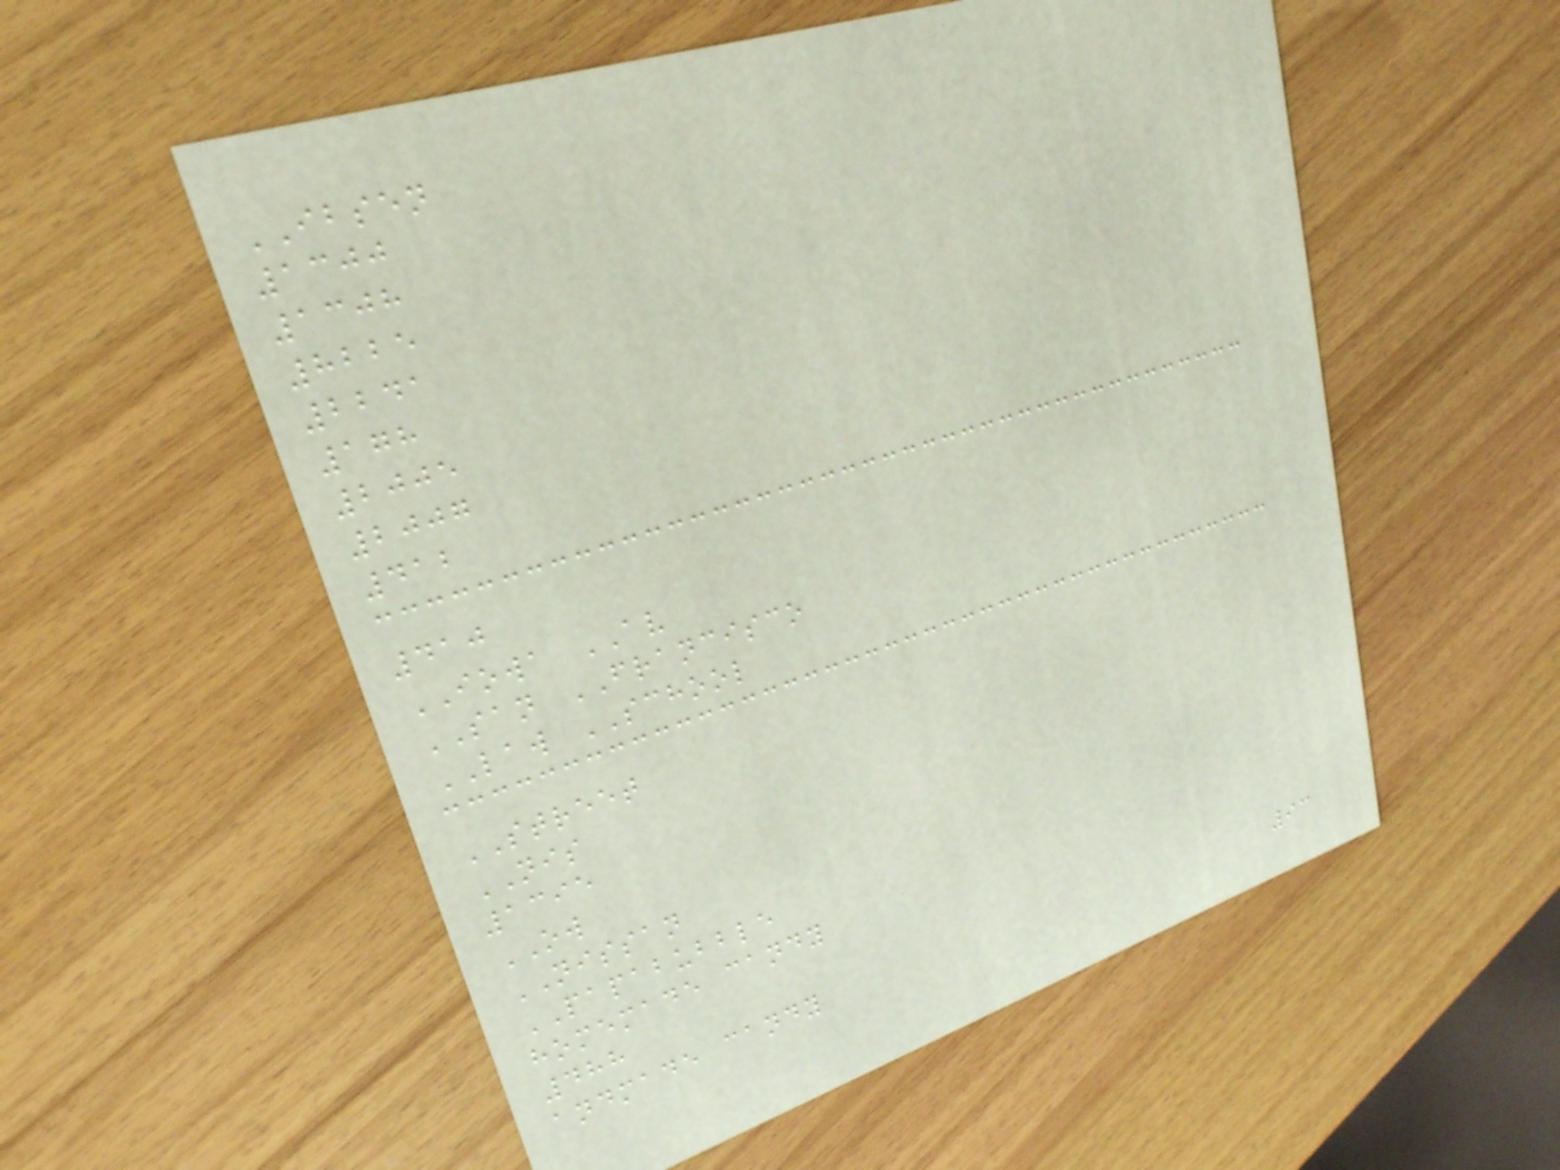IBSEN
1300
1308
8225
2241
178
2005
2007
412
410
IOWA AV
SAN FRANCISCO
LAW SCHOOL
STREET
NIS
1395
OW
NISSAN
PAPABUBBLE
homemade candy
488
andmade candy
93
